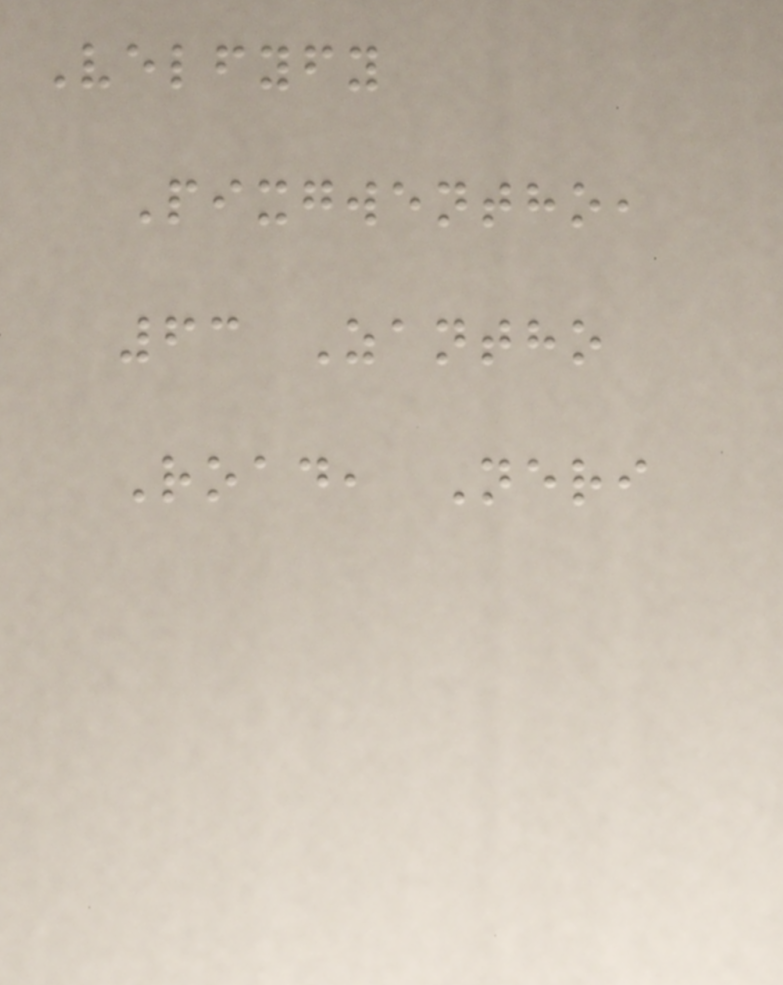Velfyfy
Pixgwentho,
63 Zantho
Road, Neri
